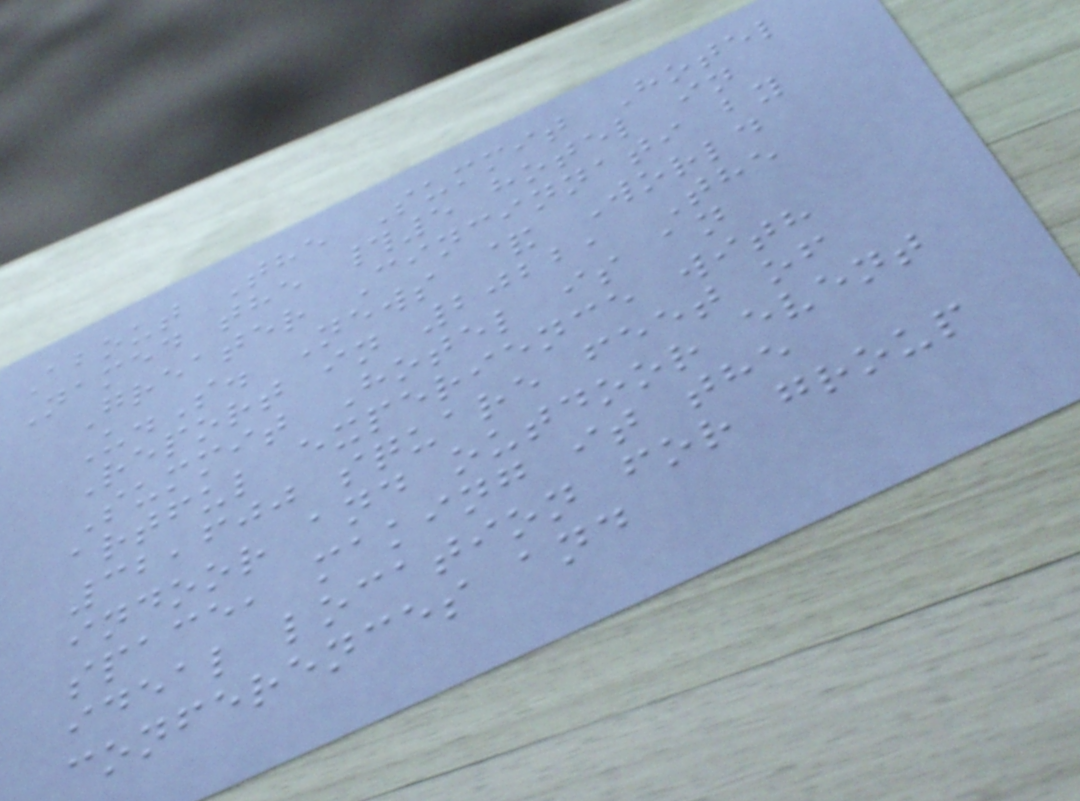About The Summit Hotel
Named the #5 hotel in
Greater Cincinnati by
U.S. News & World
Report in 2022, The
Summit Hotel is an
artful experience with
32,600 square feet of
indoor and outdoor event
space, making it the
ideal location for group
conferences and
